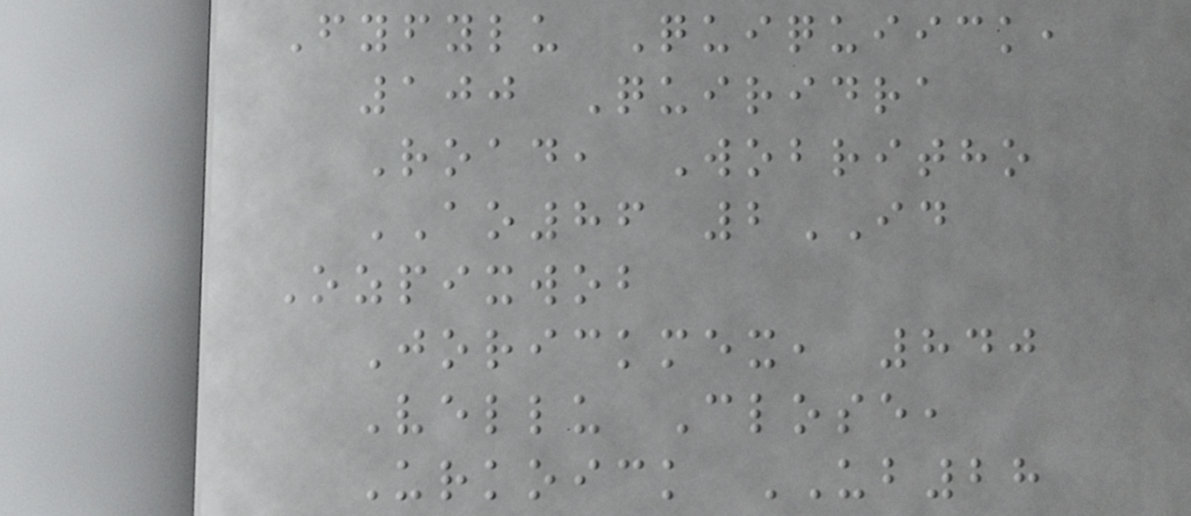Fyfylu Quiquiick,
100 Quiridra
Road, Wobritho
AO86 2ID
Ozpixwob
Jorickmex, 840
Vellu Close,
Urkoick UB28
